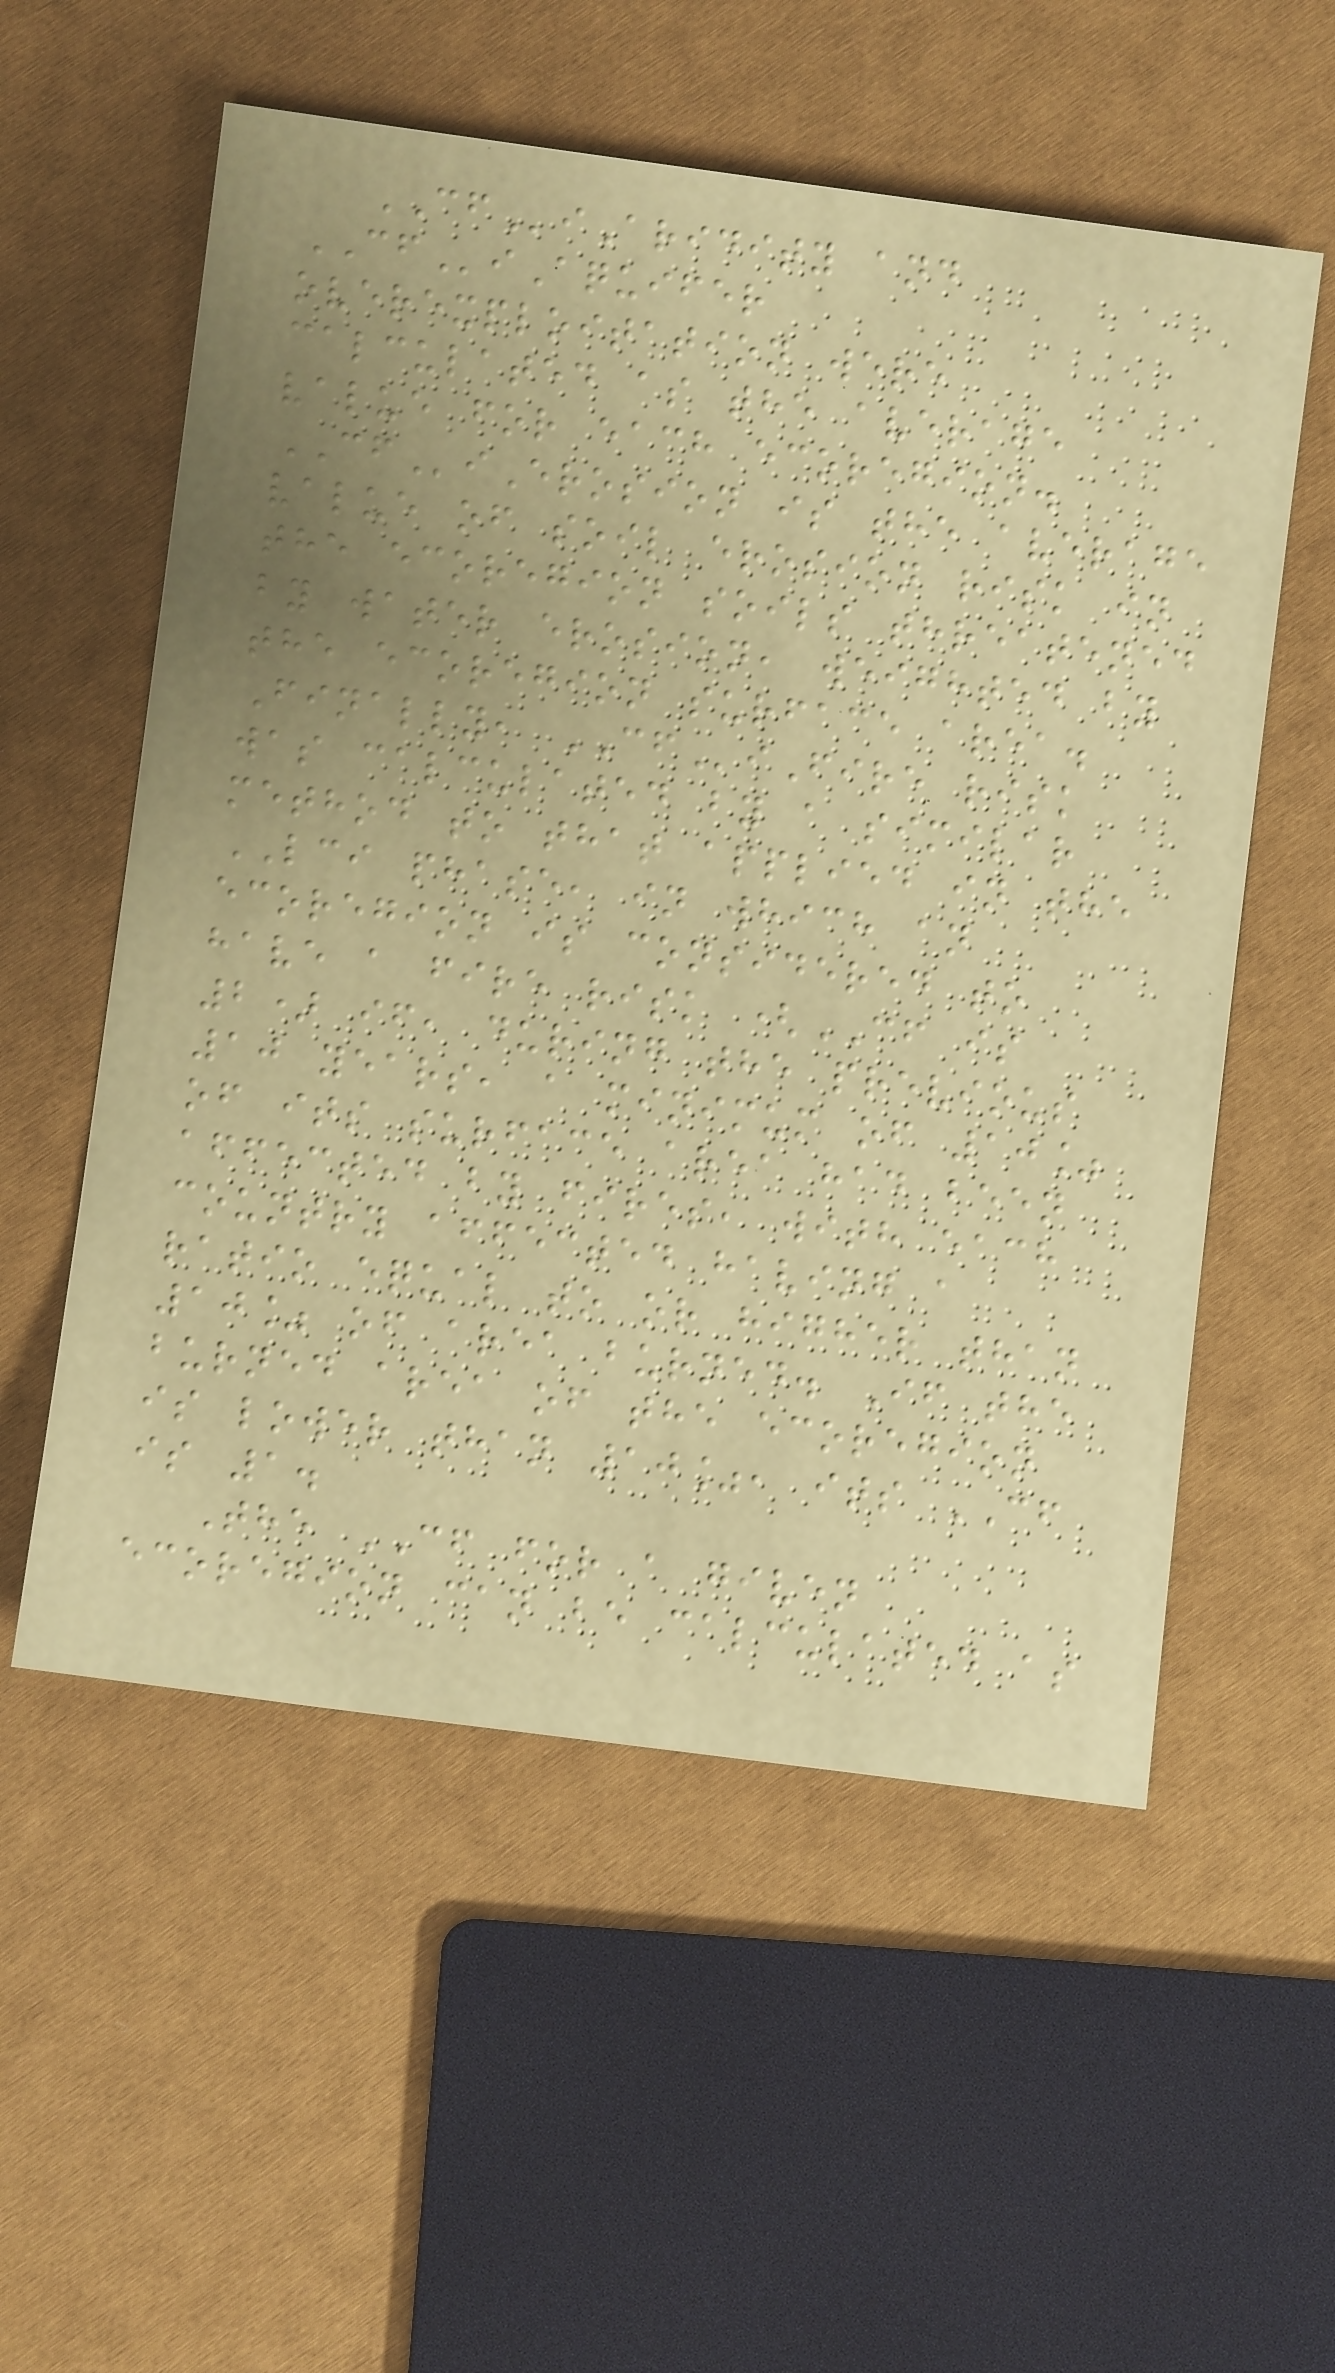CFiAridity and
CFiAquifer
overexploitation were
calculated as the average
value for each ecoregion.
CFiErosion is the average
value of soil erosion risk in
the ecoregion soils threatened
by water erosion, weighted by
the ecoregion surface area.
Finally, CFiFire risk
was calculated by a similar
method to that applied in the
LCI phase, in which an
ecoregion is considered to
have a fire risk (CF is
2) if, during the previous
10 years, a minimum of 10%
of its surface area had been
affected by fires, with each
country affected having a
ratio equal to or higher than
10% of area burned. If the
burned area of the ecoregion
is lower than 10%, its CF
is 1.
The CF for a given
ecoregion can be calculated as
